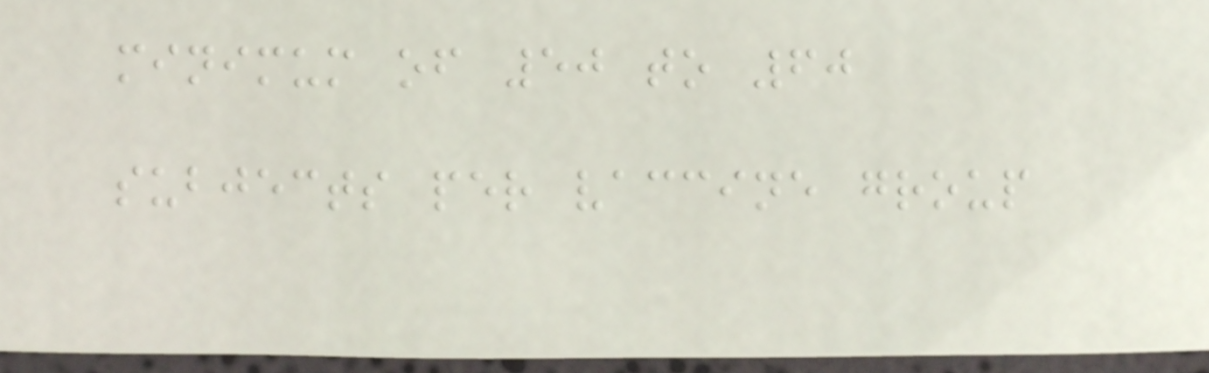minimum of 50 to 60
subjects per vaccine group
